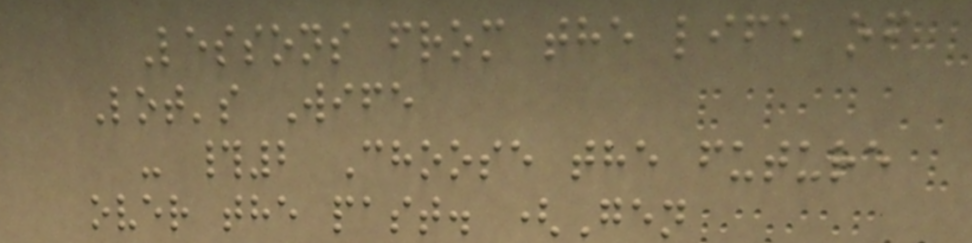Lessons from the life of
Lot's Wife
- #2 Choose the future
over the past. (Gen
